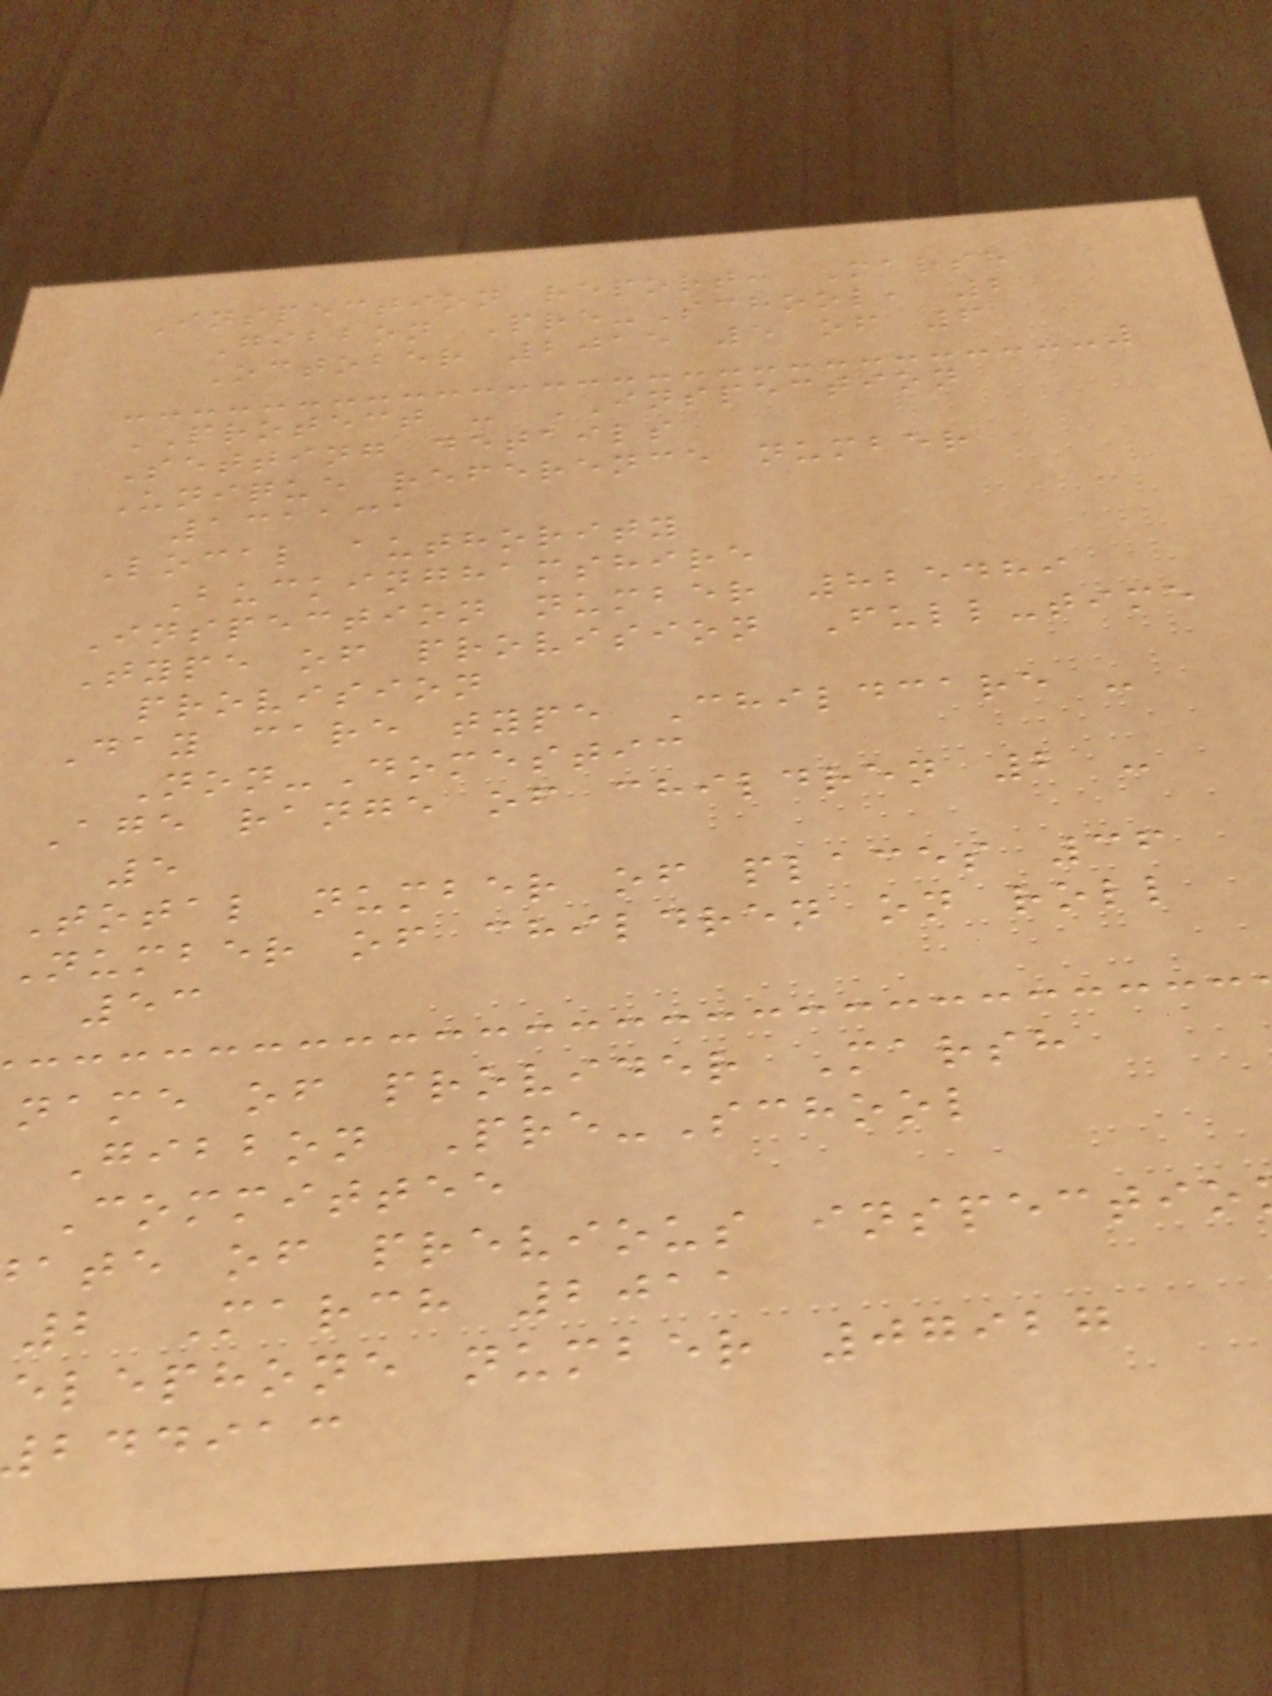Inspection report: Marsh
Gibbon Pre-School, 2
October 2015 5 of 6
PROTECT - INSPECTION
Setting details
Unique reference number
131131
Local authority
Buckinghamshire
Inspection number 825489
Type of provision Full-time
provision
Day care type Childcare -
Non-Domestic
Age range of children 2 -
5
Total number of places 36
Number of children on roll
53
name of provider Marsh
Gibbon Pre-School
Committee
ate of previous inspectio
2 March 2011
elephone number 07927
bddiac
